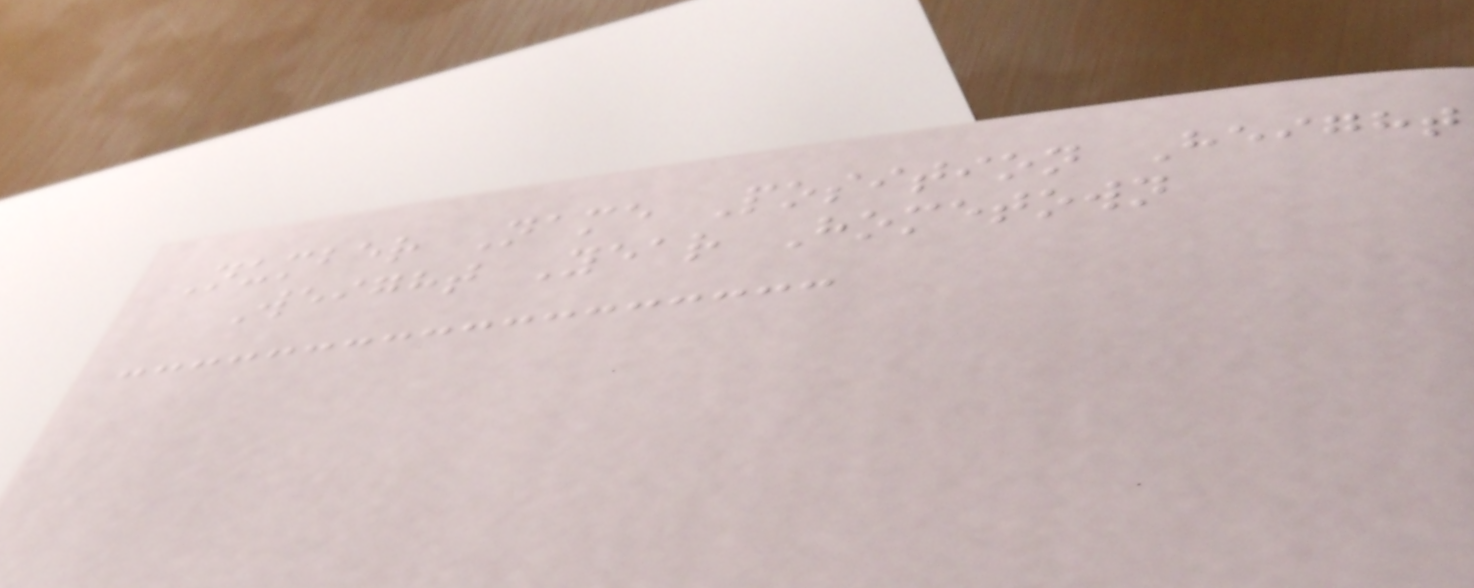Number Name Position Height
Weight Year Hometown
